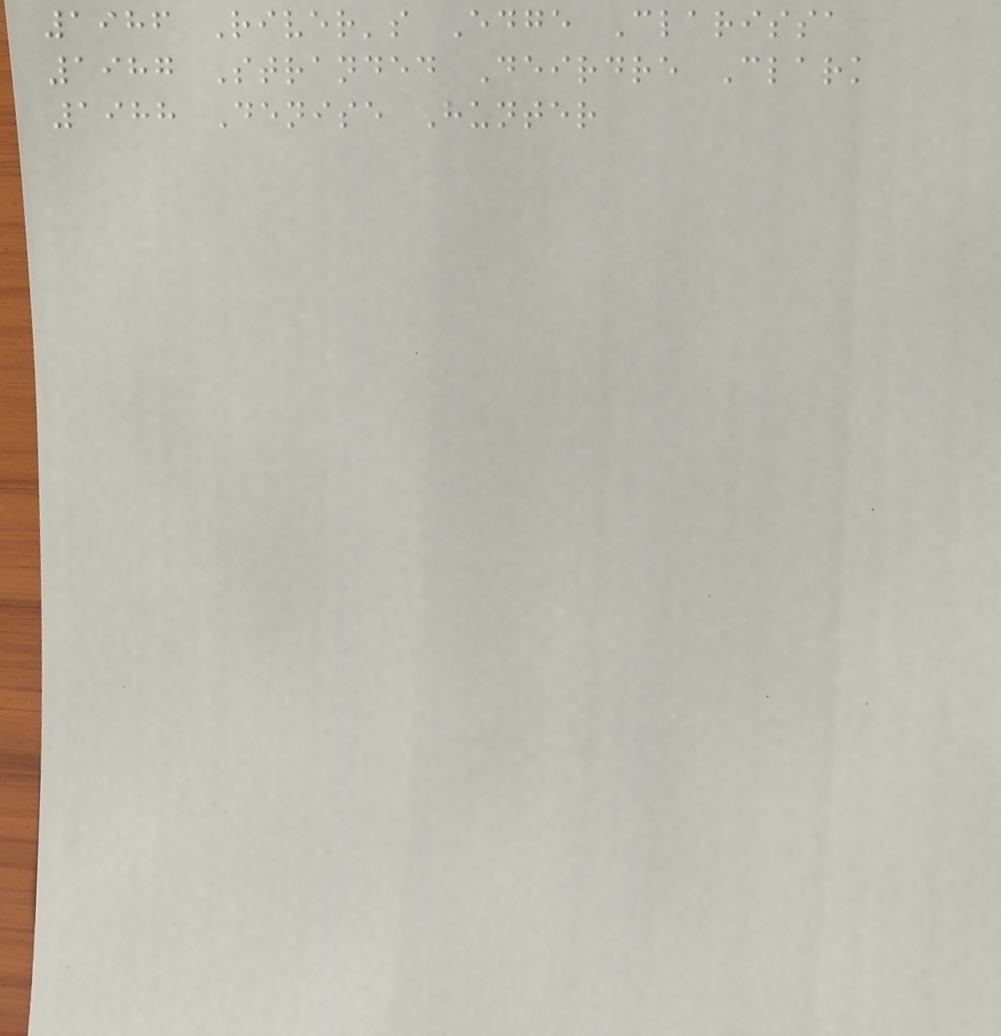1986 River's Edge Clarissa
1987 Stranded Deirdre Clark
1988 Denise Hunter
